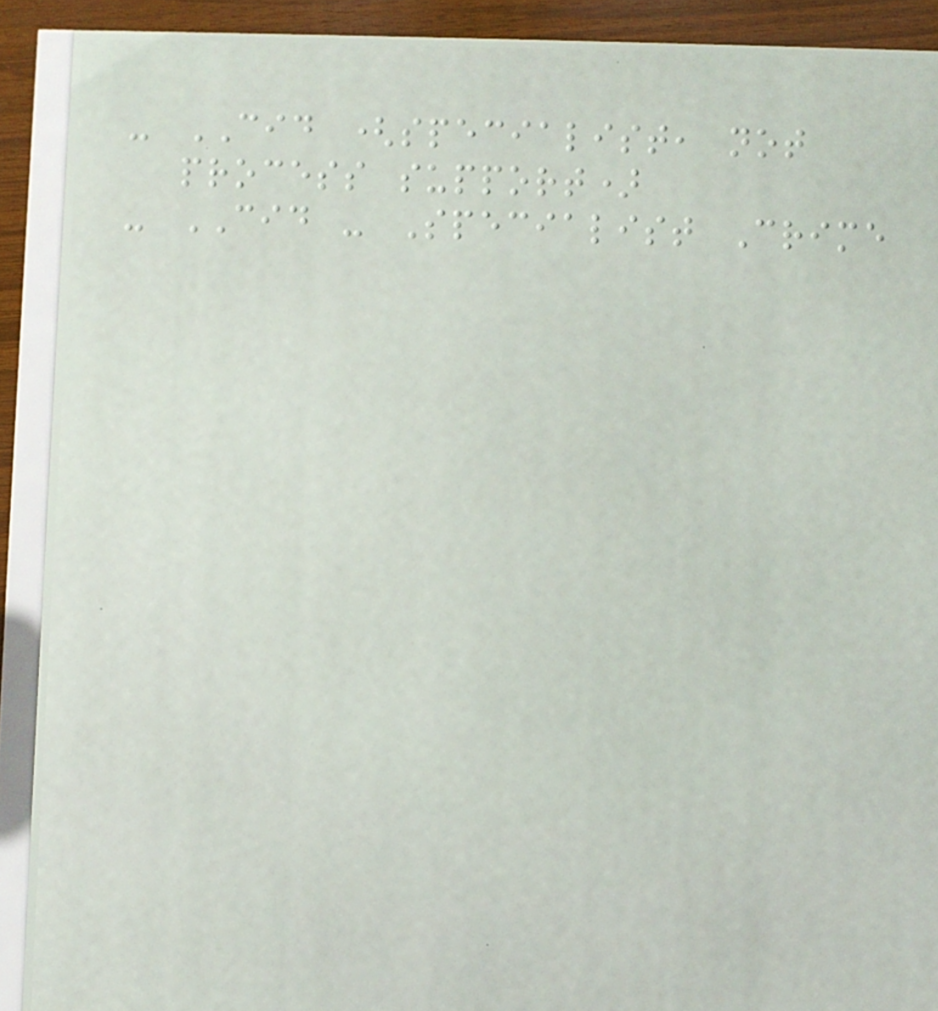- CID (specialist, not
process support)
- CID - Specialist Crime
